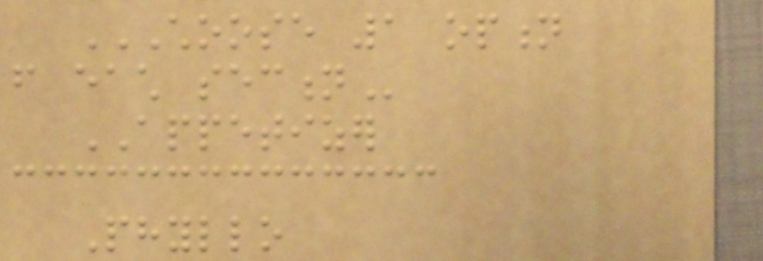CHOOSE 1 OPTION
FROM EACH SECTION
APPETIZER
Phyllo
